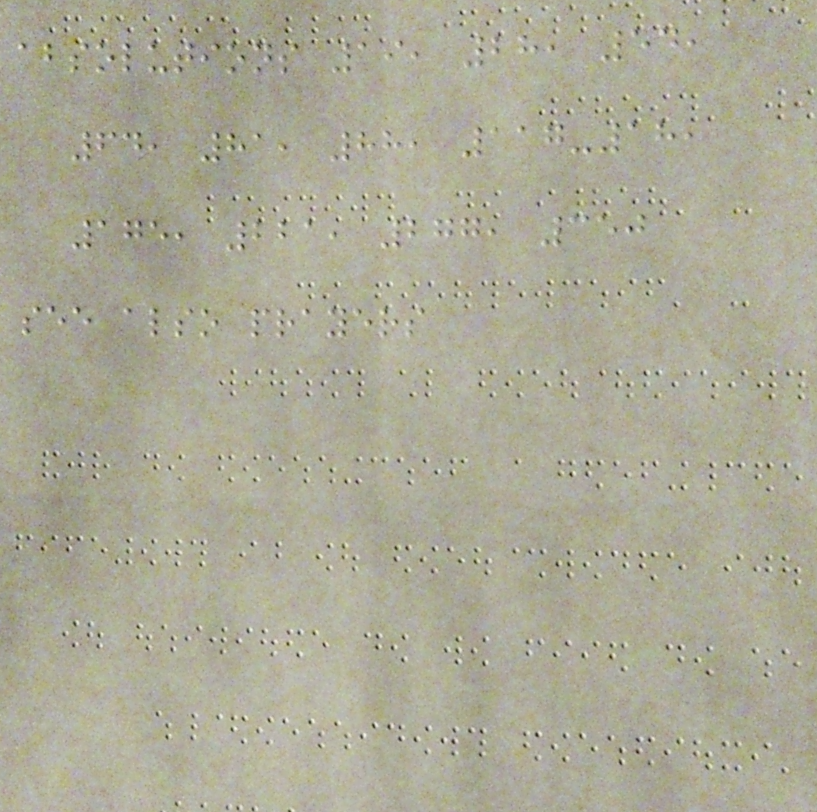absolutions 19, 28, 54,
64, 81, 88, 117-18,
175, 221, 277, 350
see also prayers
